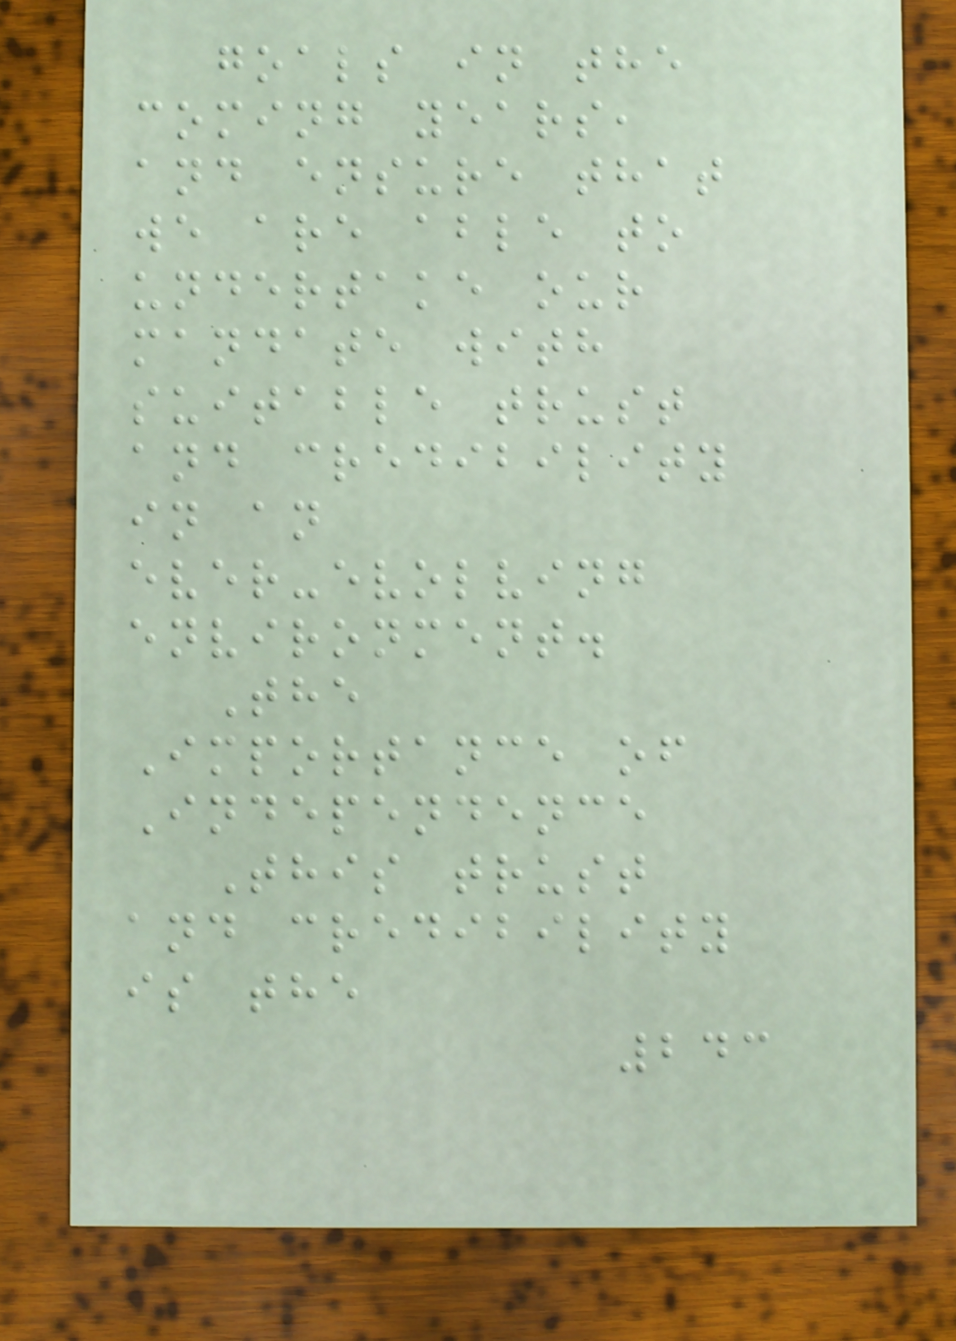goals in the
coming years,
and ensure that
we are able to
undertake our
mandate with
suitable trust
and credibility
in an
ever-evolving
environment.
The
Importance of
Independence
This trust
and credibility
is the
243
